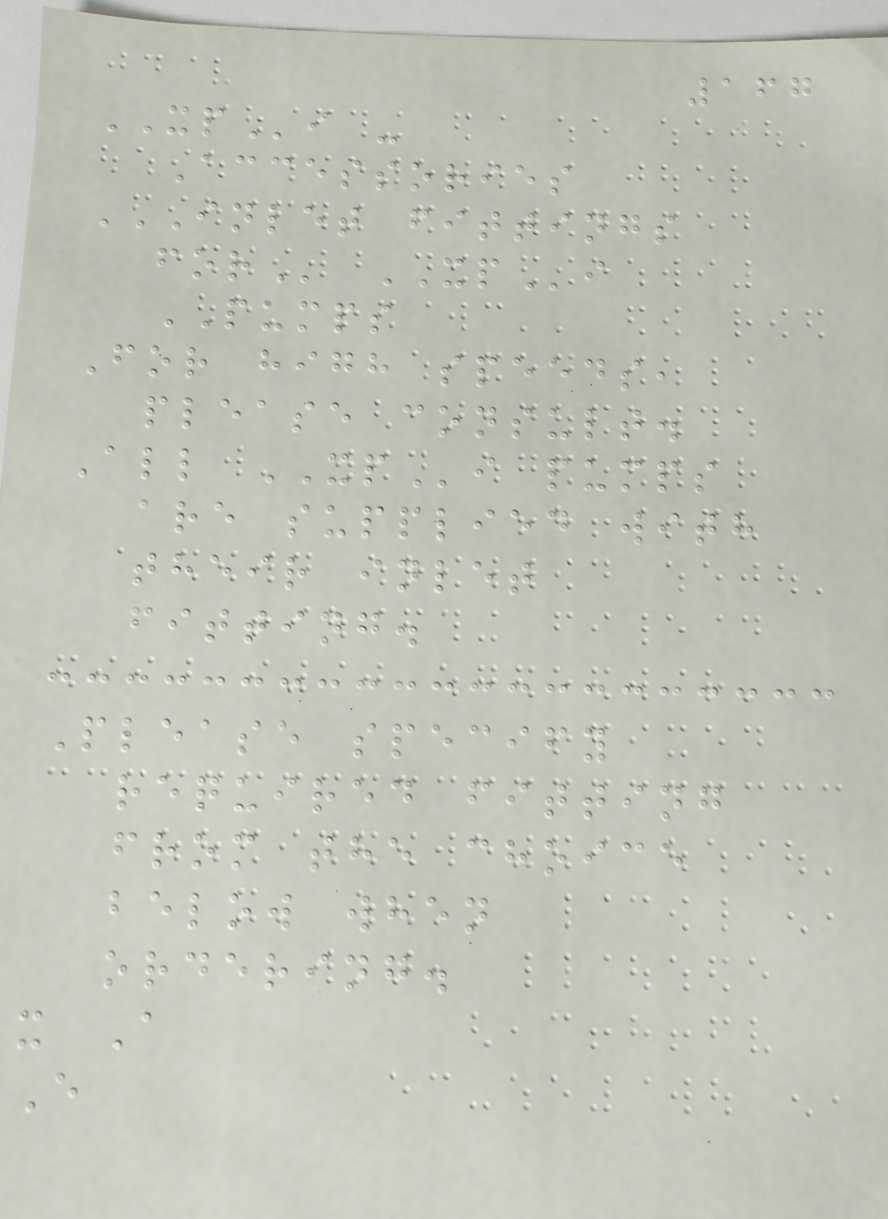167
XPi -
Accessories
INLET FITTINGS
FOR XPi
PUMPS
For high speeds,
please consult.
All XPi pumps
are supplied with
their inlet
fitting.
Please specify
required fitting
from the choice
below when
ordering.
x A
E
